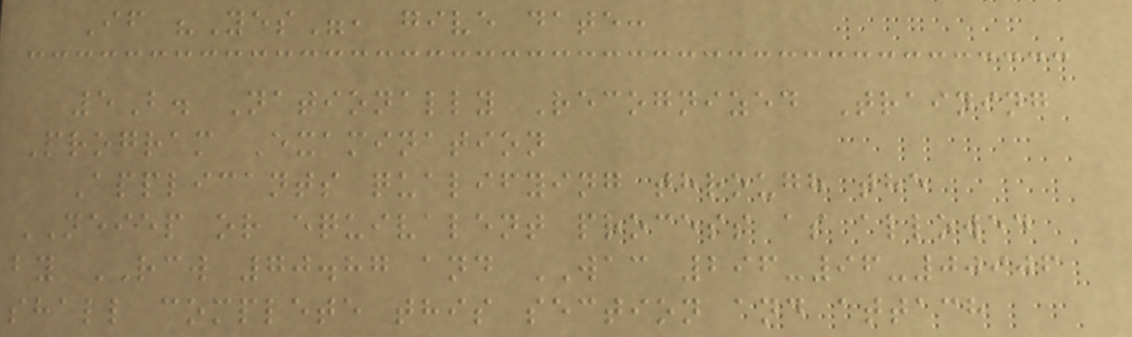If "Yes", give date:
5B. Nationally Recognized Training
Program Examination
Applicants qualifying through the
NEIEP or equivalent process as allowed
by RCW 70.87 and WAC 296-96-00906
shall complete this section and attach
